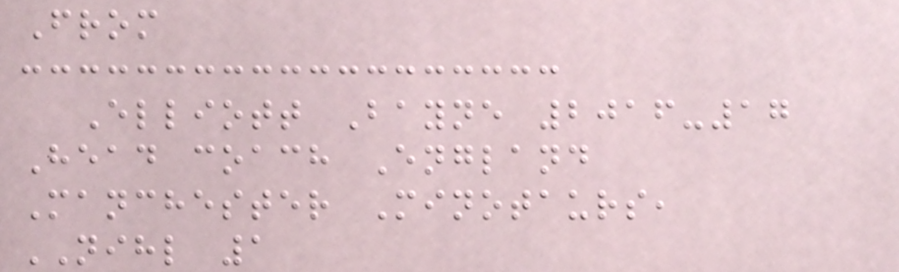From
Elliott Bayne 2016-17
Head coach England
Manchester Minotaurs,
NIHL 1
